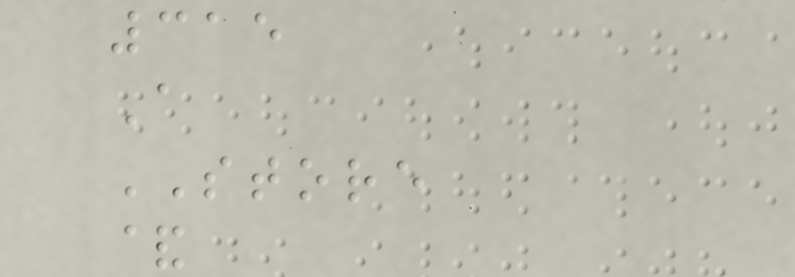315
A
STORE
&
